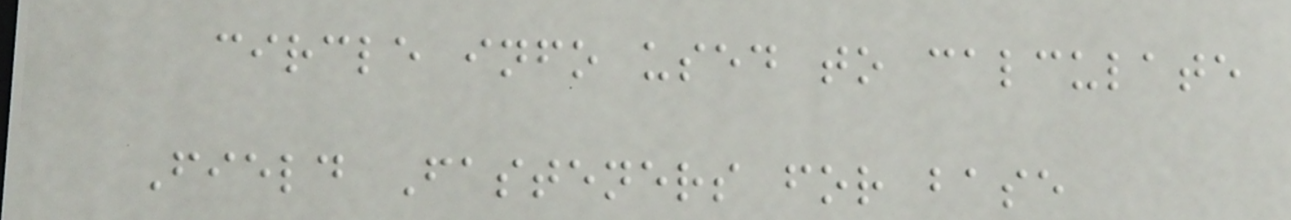circle info used to calculate
Field Fasteners for base
